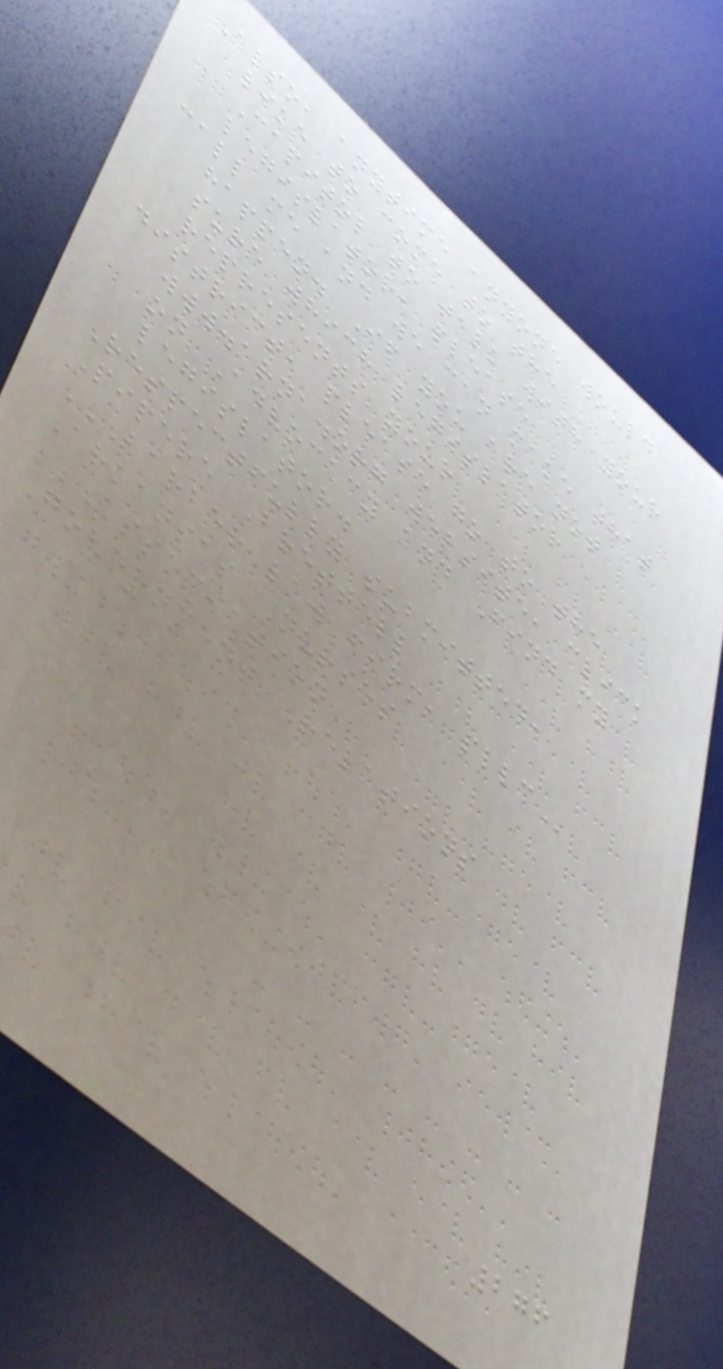Also, anytime anyone would
like to come to the
Capitol to talk with your
legislator, please
call me and we can make that
happen. If you are not
sure which legislator
represents your
district, please go to the
www.arna.org website, click
on Advocacy and Find my
legislator.
Respectfully submitted,
Pipere Brettell
BARBER LAW FIRM, PLLC
Arkansas Nurses
Association
Government Relations
276
